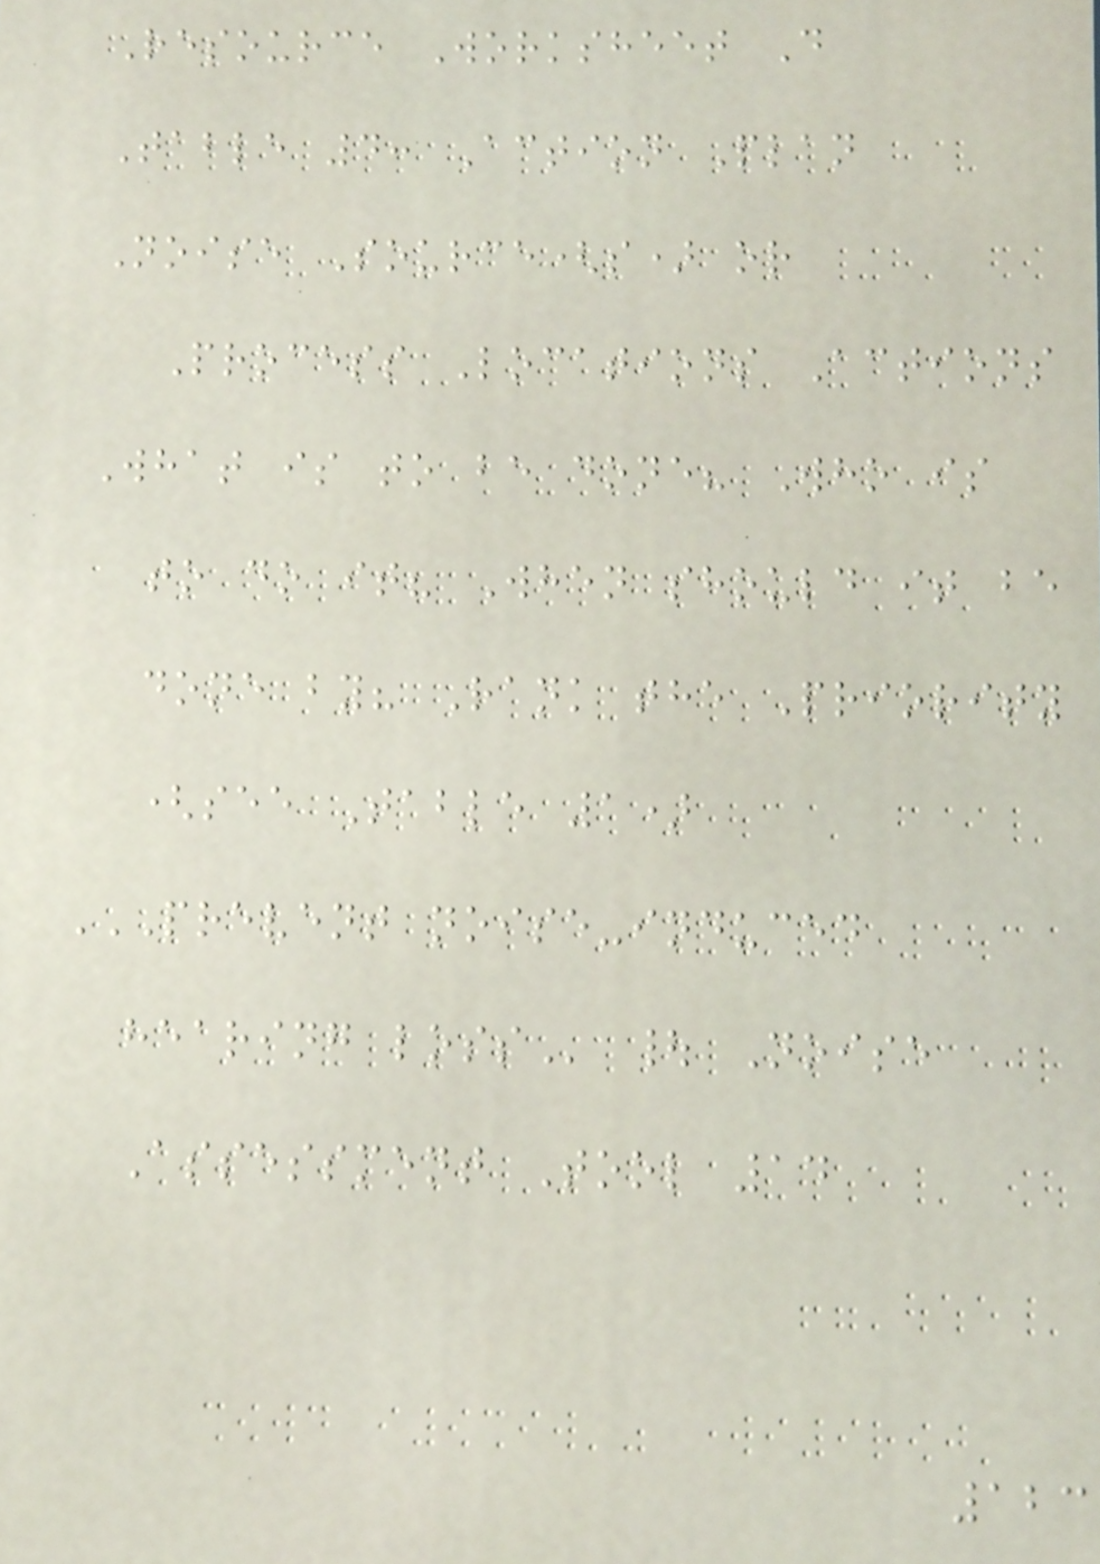Resource Worksheet D
Table 4: Action Plan
Noise Source(s) or
Process Locations Actions
What is to be done? Who is
to do it? When should it be
done by? Rank the Priority
(see Table 1)
PREVENT NOISE-INDUCED
HEARING LOSS | Noise
Assessment Tool 14
123
